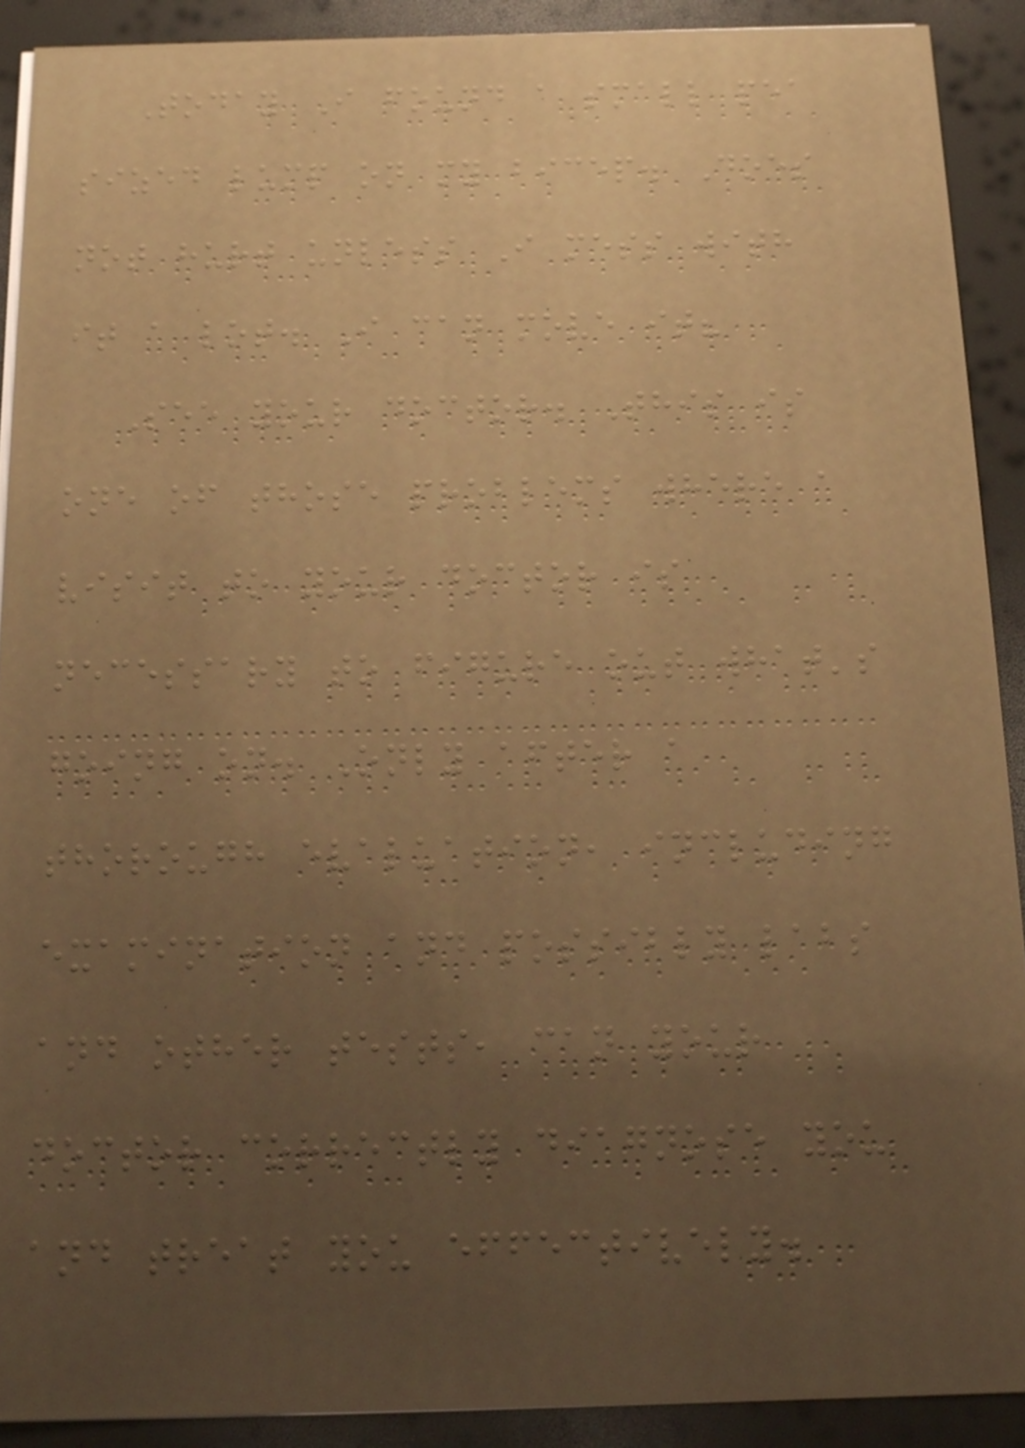Today I found a small pea
sized lump on my bicep. Does
not hurt unless I mess with
it a lot. I can move it?
See your doctor. This is
one of those problems where a
visit to your doctor is
necessary to figure out what's
going on. Only after a
thorough evaluation, including
examination and possibly labs
and other tests, can your
doctor correctly diagnose you
and treat you effectively.
